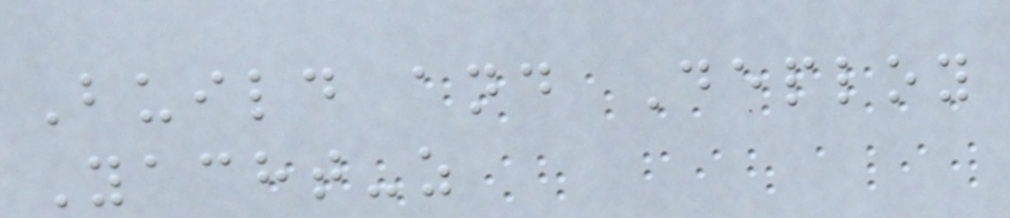Build and Deploy
Yacht-z
